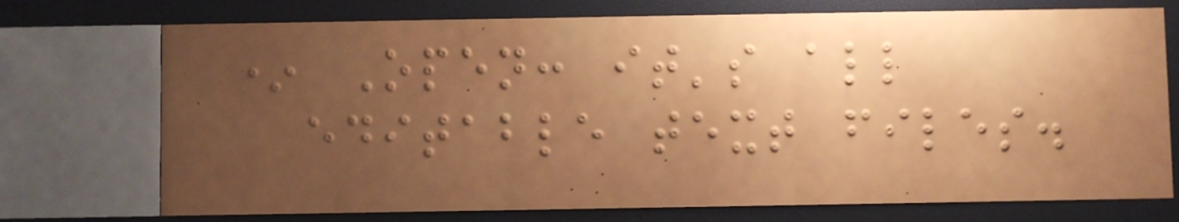* Open: it's all
editable text files.
